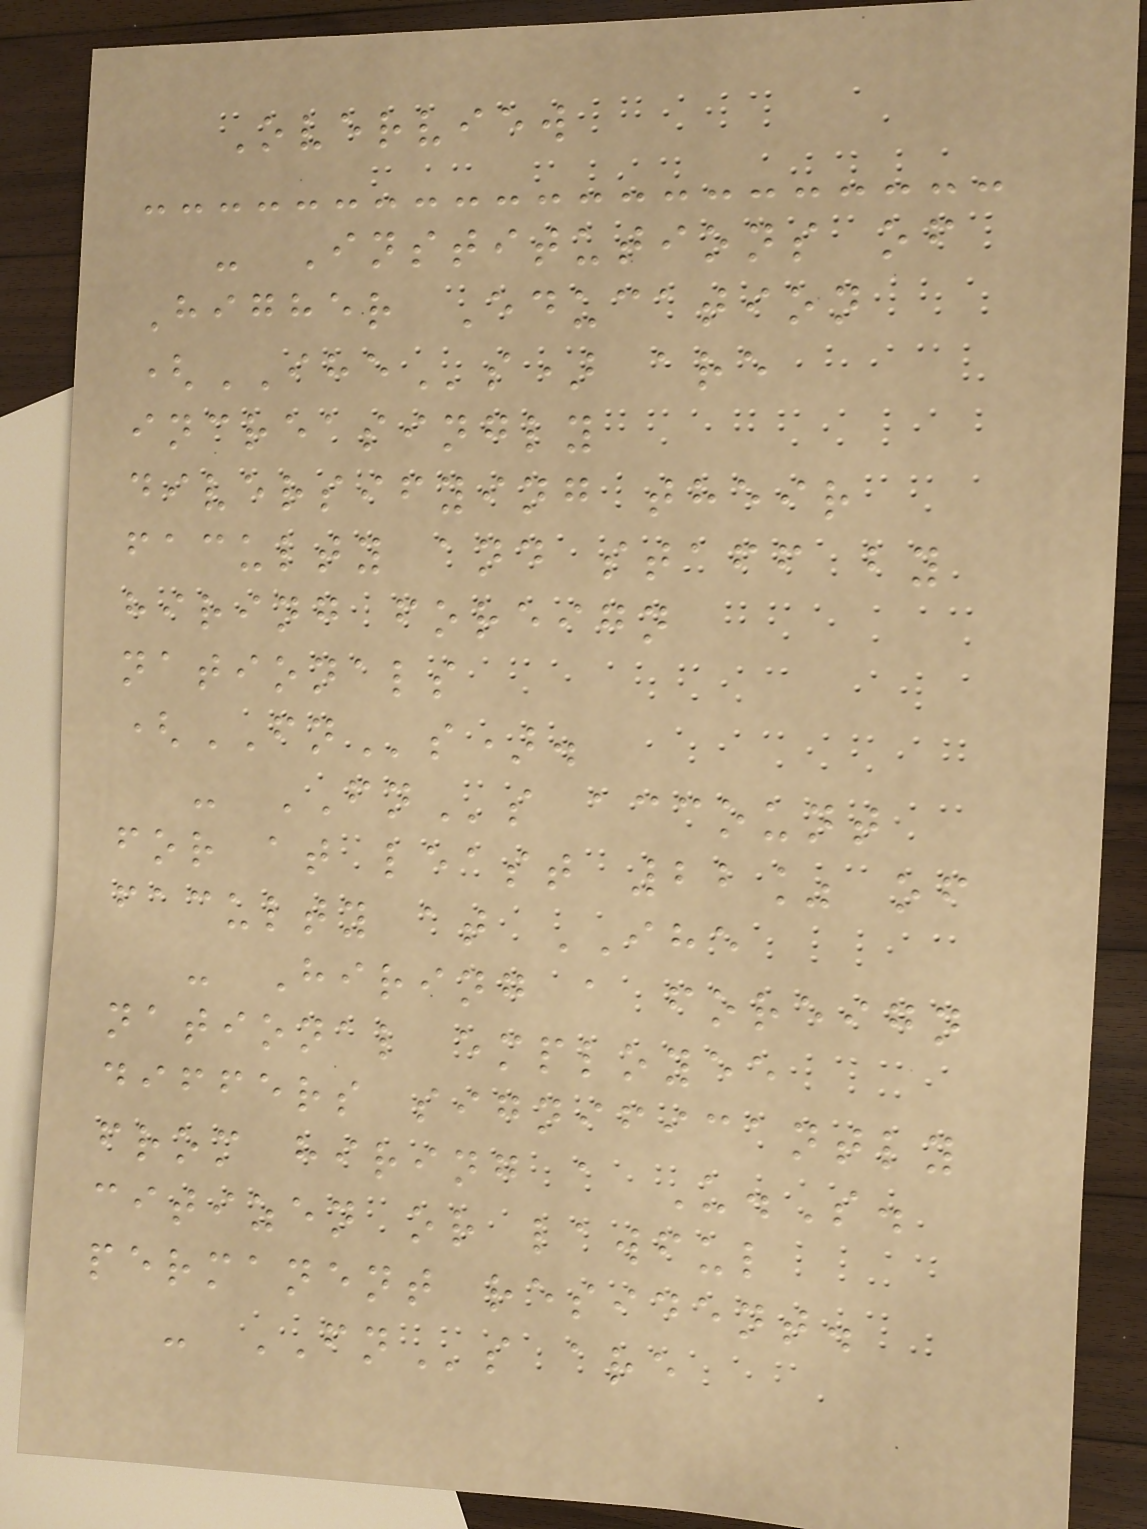Overview
- Institutions of
Higher Education
(IHEs) are
increasingly
diversifying their
faculty and staff by
hiring foreign
nationals
(FNs).
- FNs account
for at least 22% of
faculty at IHE
- Hiring a foreign
national employee
differs significantly
from hiring a U.S.
citizen or lawful
permanent resident.
- FNs are
